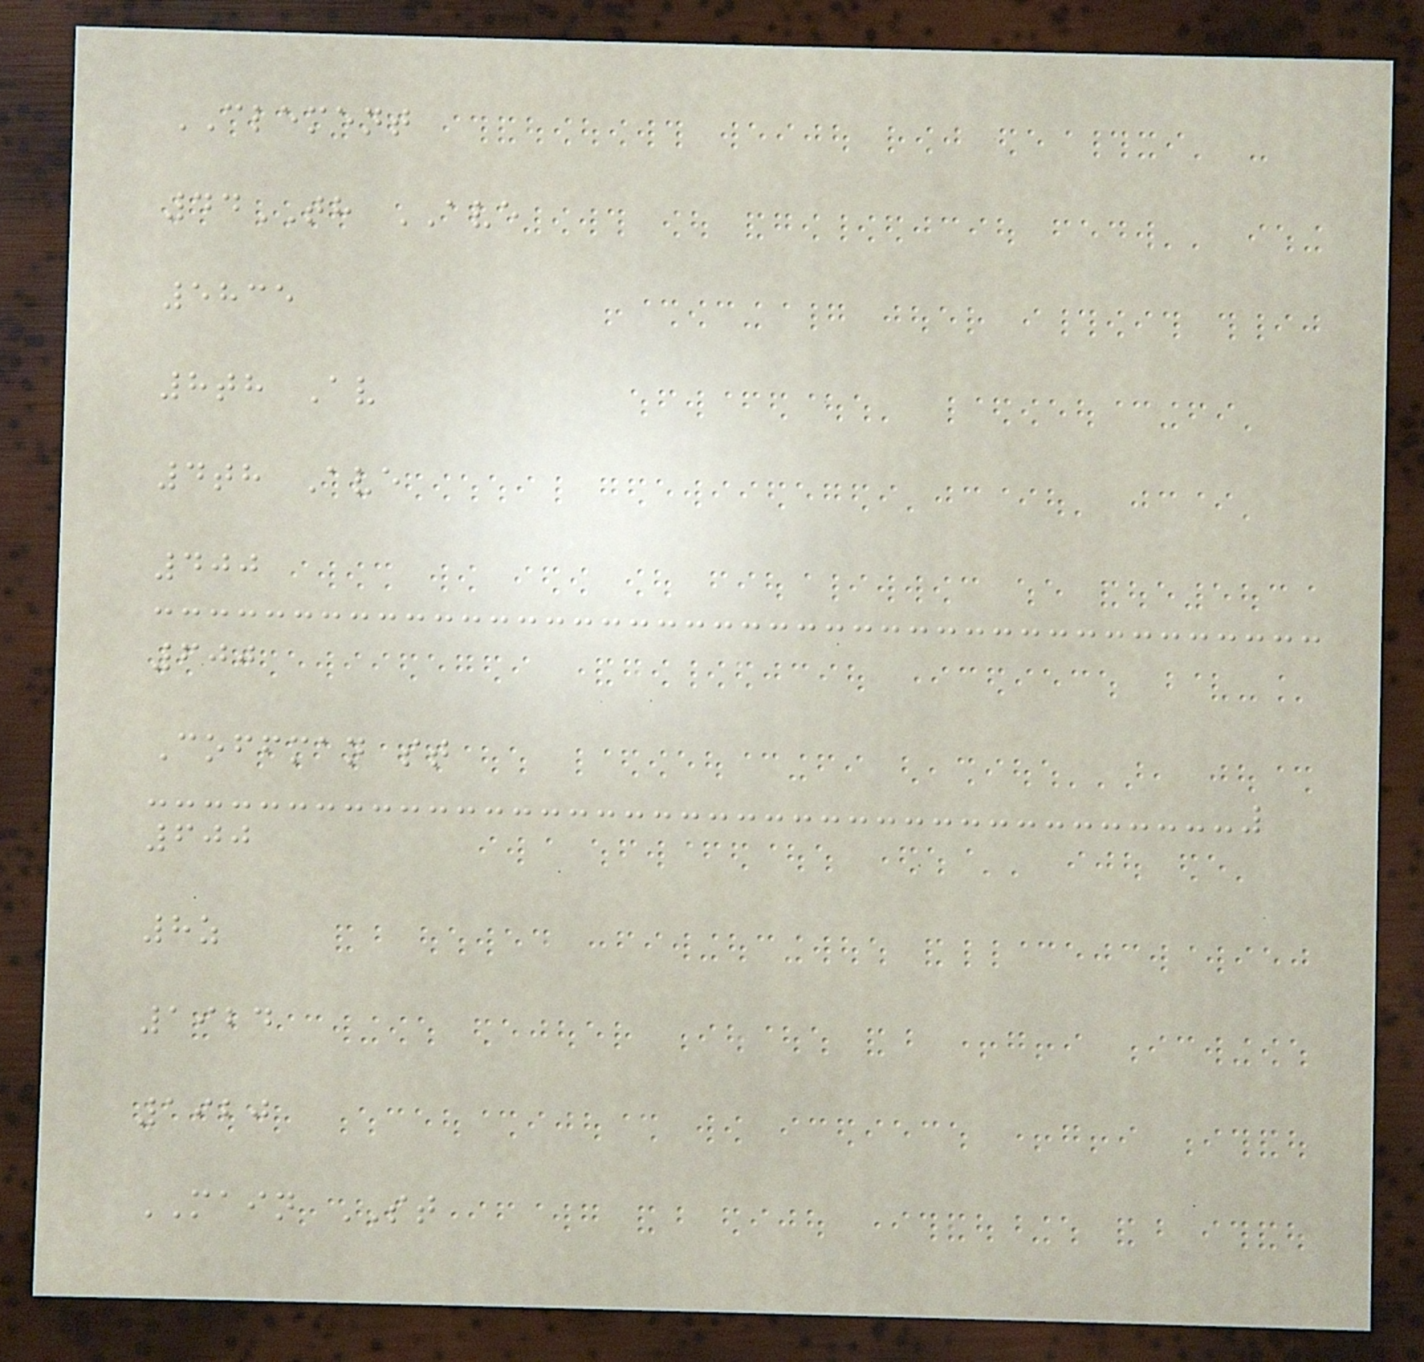CLEMENT
44TH AVE
5835
8th Av
4th Ave
400
600
Coffman st
600
8z
1924
1920
MAIN ST
